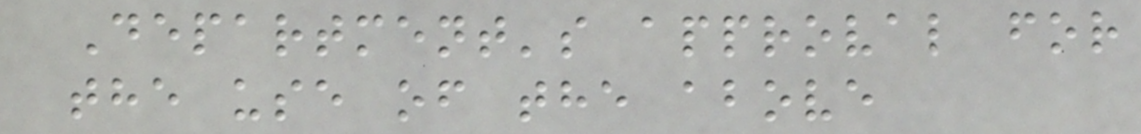Department's approval for
the use of the above
